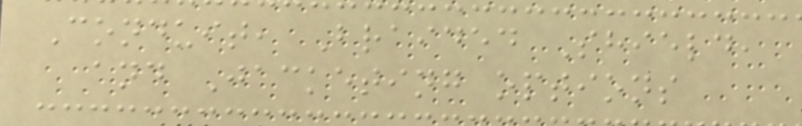Conduit, Braided Shield,
and Jacketing options
